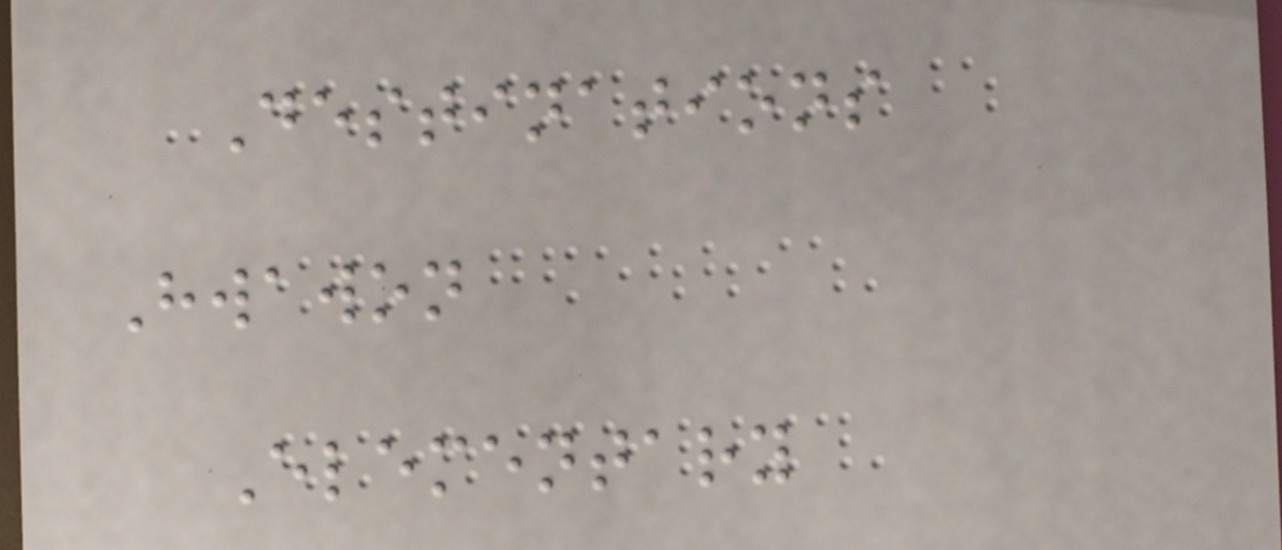Destinations
Hwawon
Elementary
